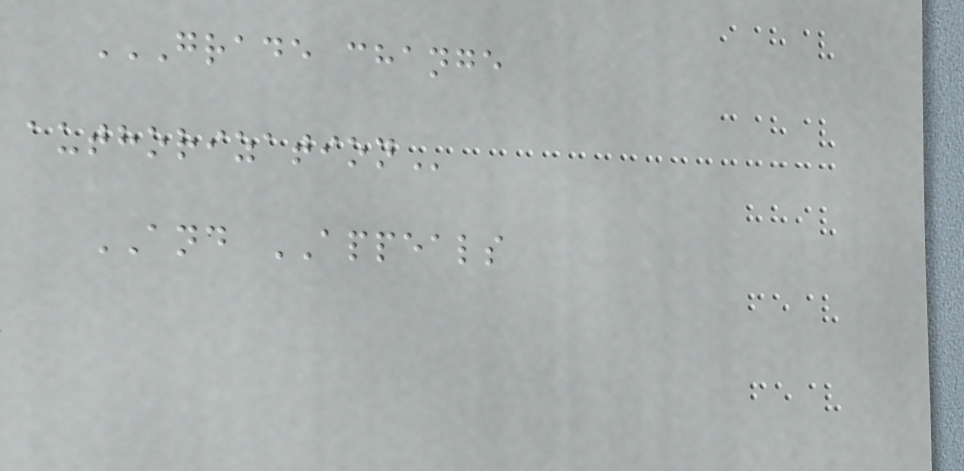GRADE CHANGE
AUTHORIZATION
AND APPEALS
